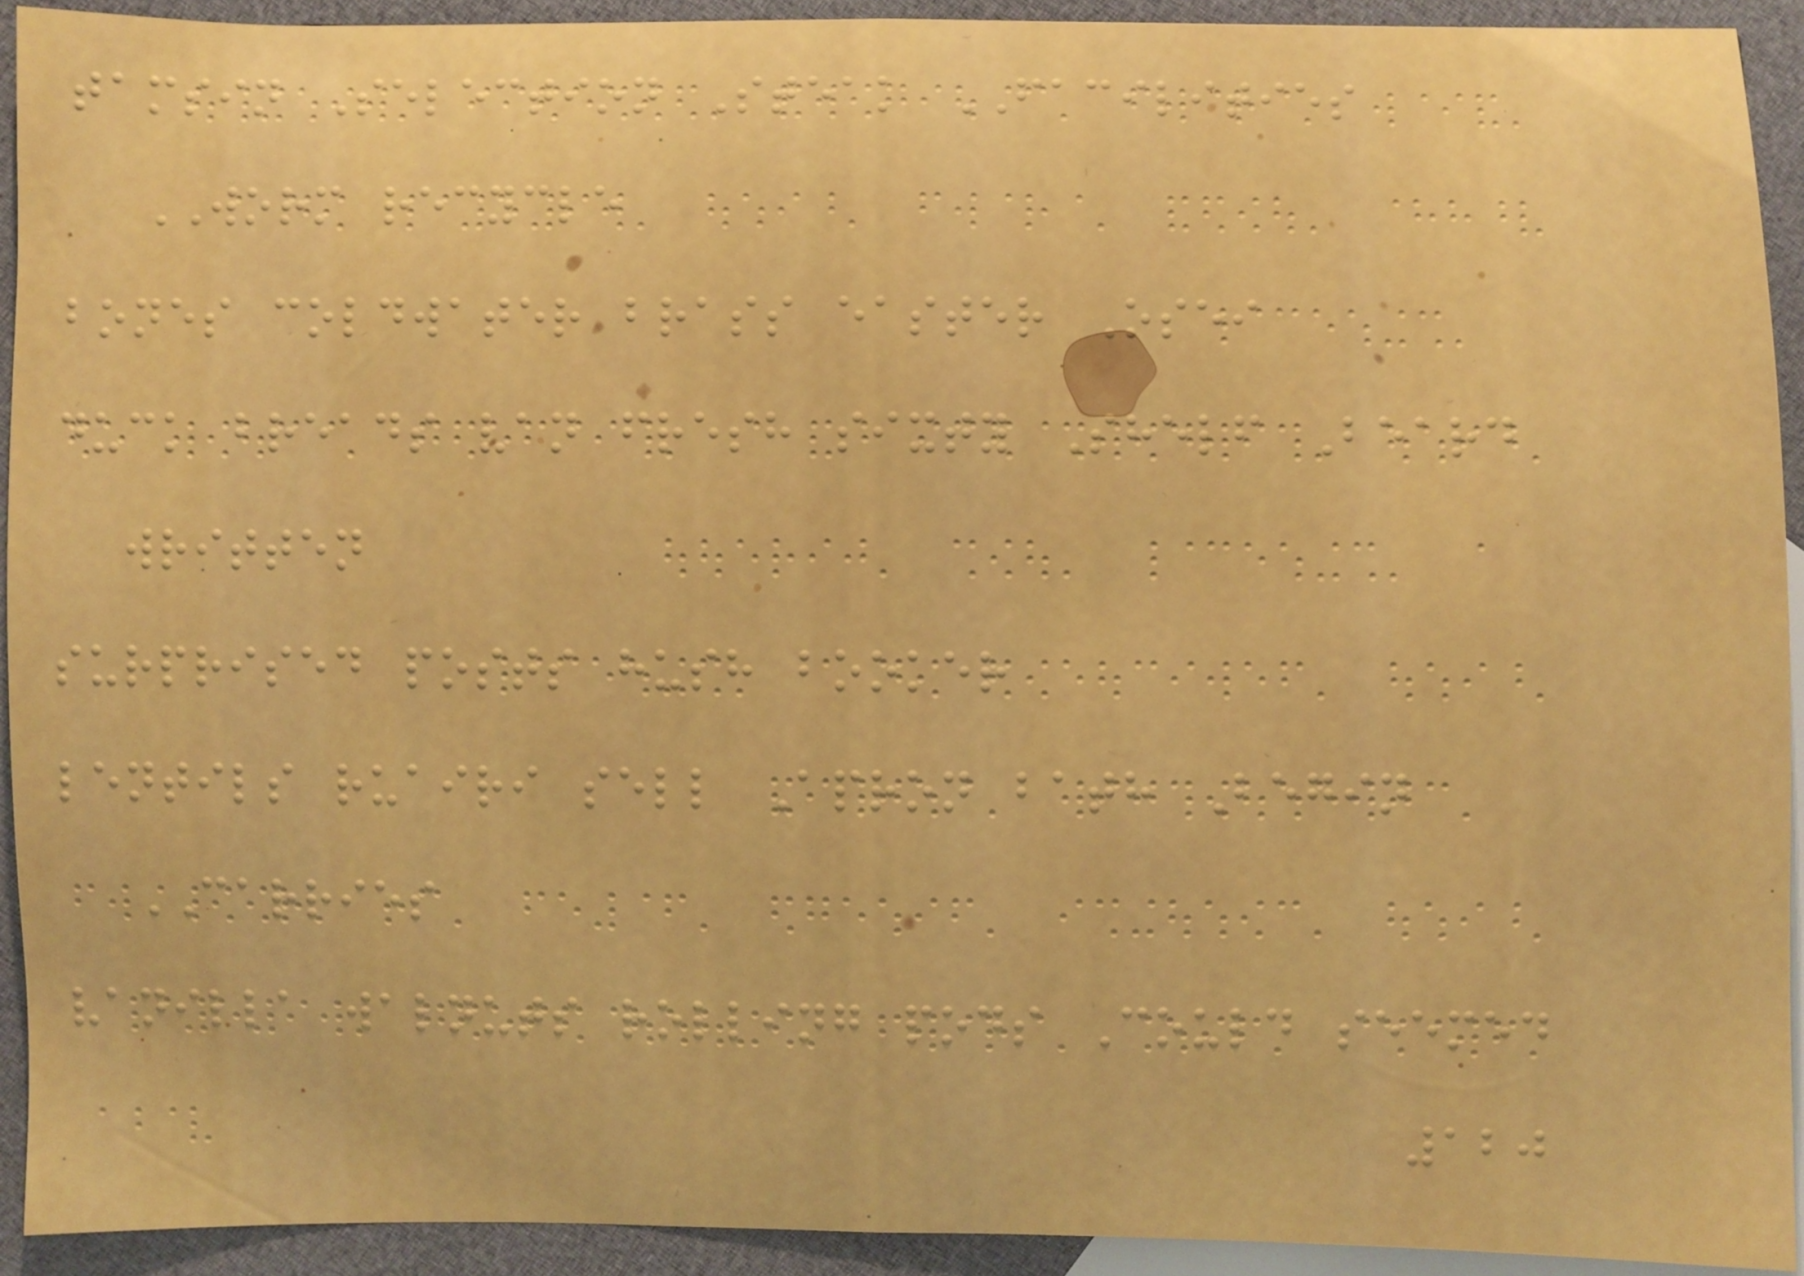tamsin Selection Steak FACILITIES
WORM recycle
bones coldwater brass easter Osei
duck breads van fresh sixty Shelf Beard
written
surprised posts hush booker
lentils ruairi sell Apron bath Begin
CARRIES
vanilla walnuts rolling pods Could seemed
120
